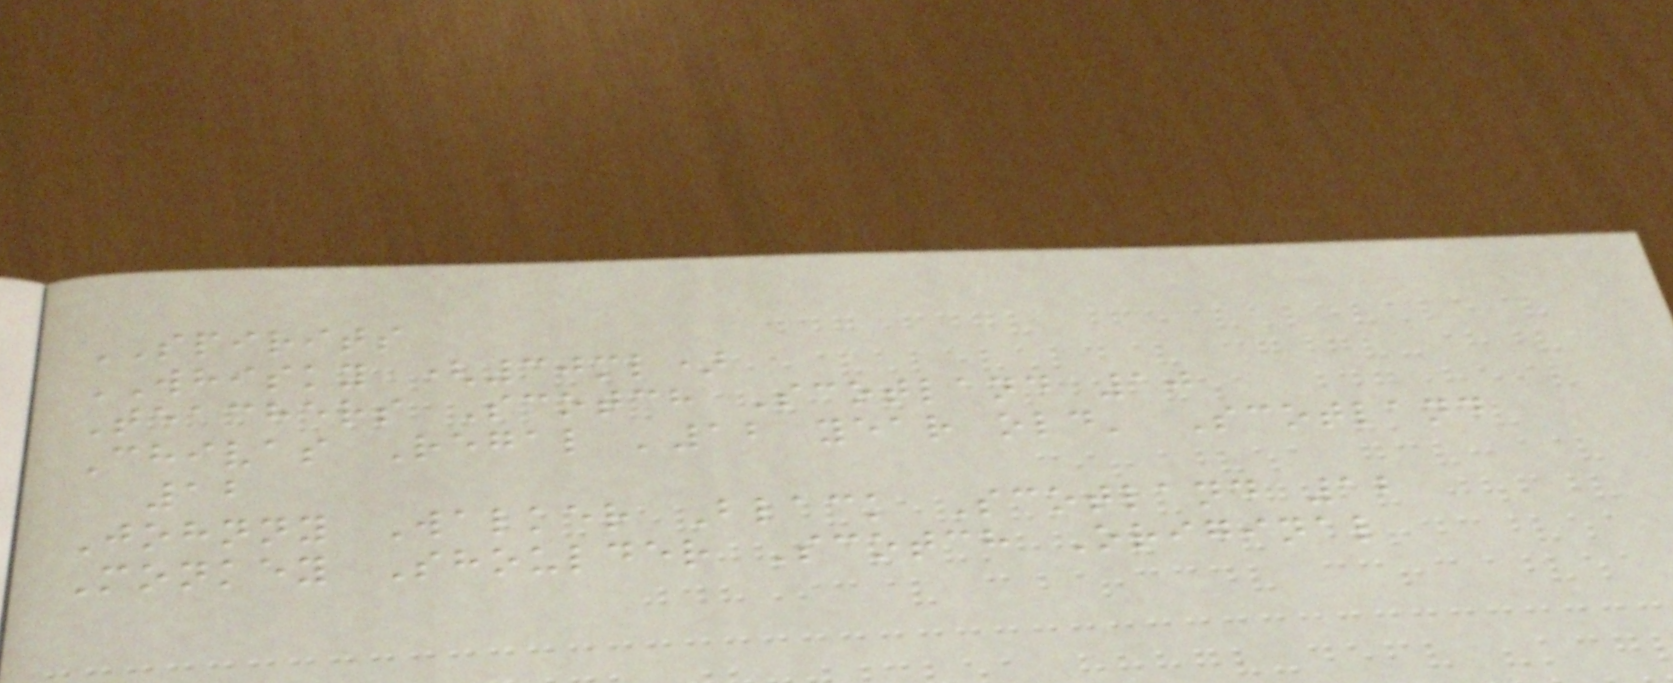SPIRITS
WHISKY (30ml)
Teachers Scotch Scotland 10
Chivas Regal '12 year old' Scotland
12
Johnny Walker Black Scotland 12
Monkey Shoulder Scotch Original
